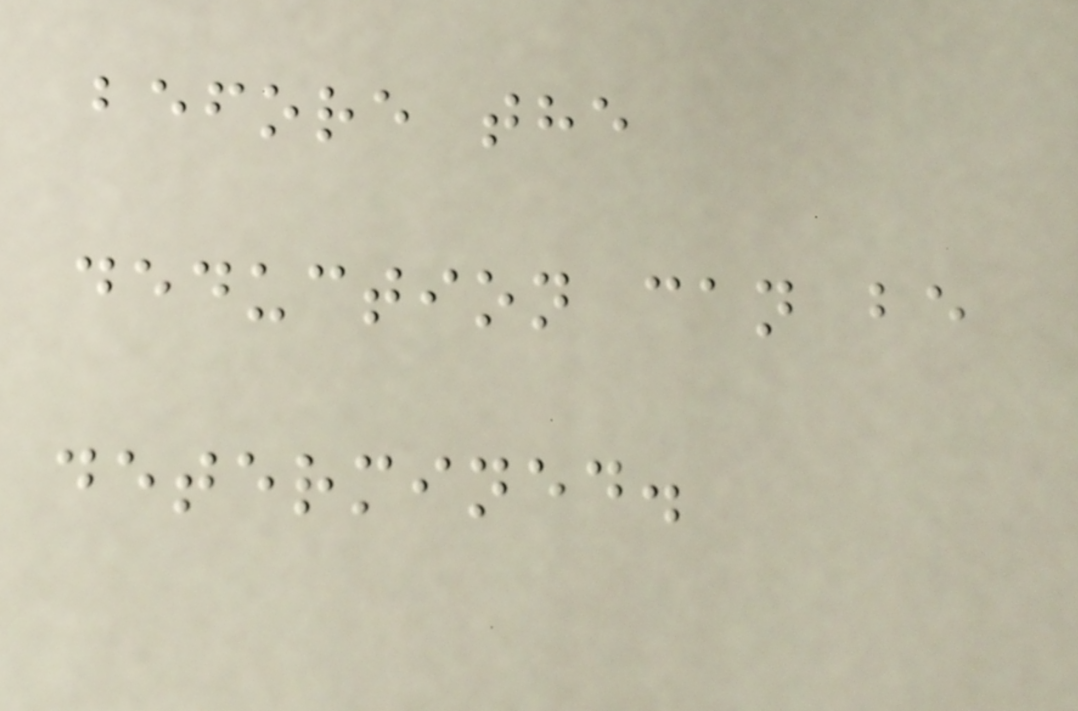before the
deduction can be
determined.
